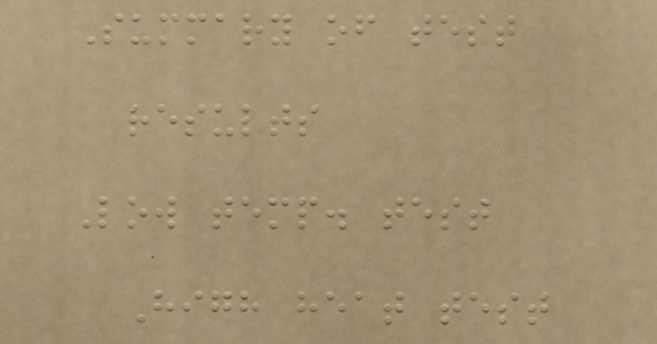Summary of test
results
Low temp. test
High heat test
